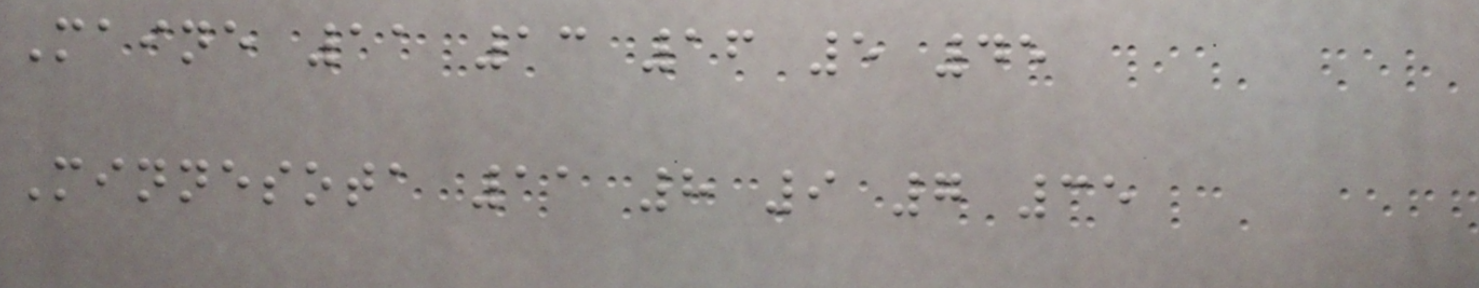Maine 11 13 16 5 45
Minnesota 11 8 9 7 35
